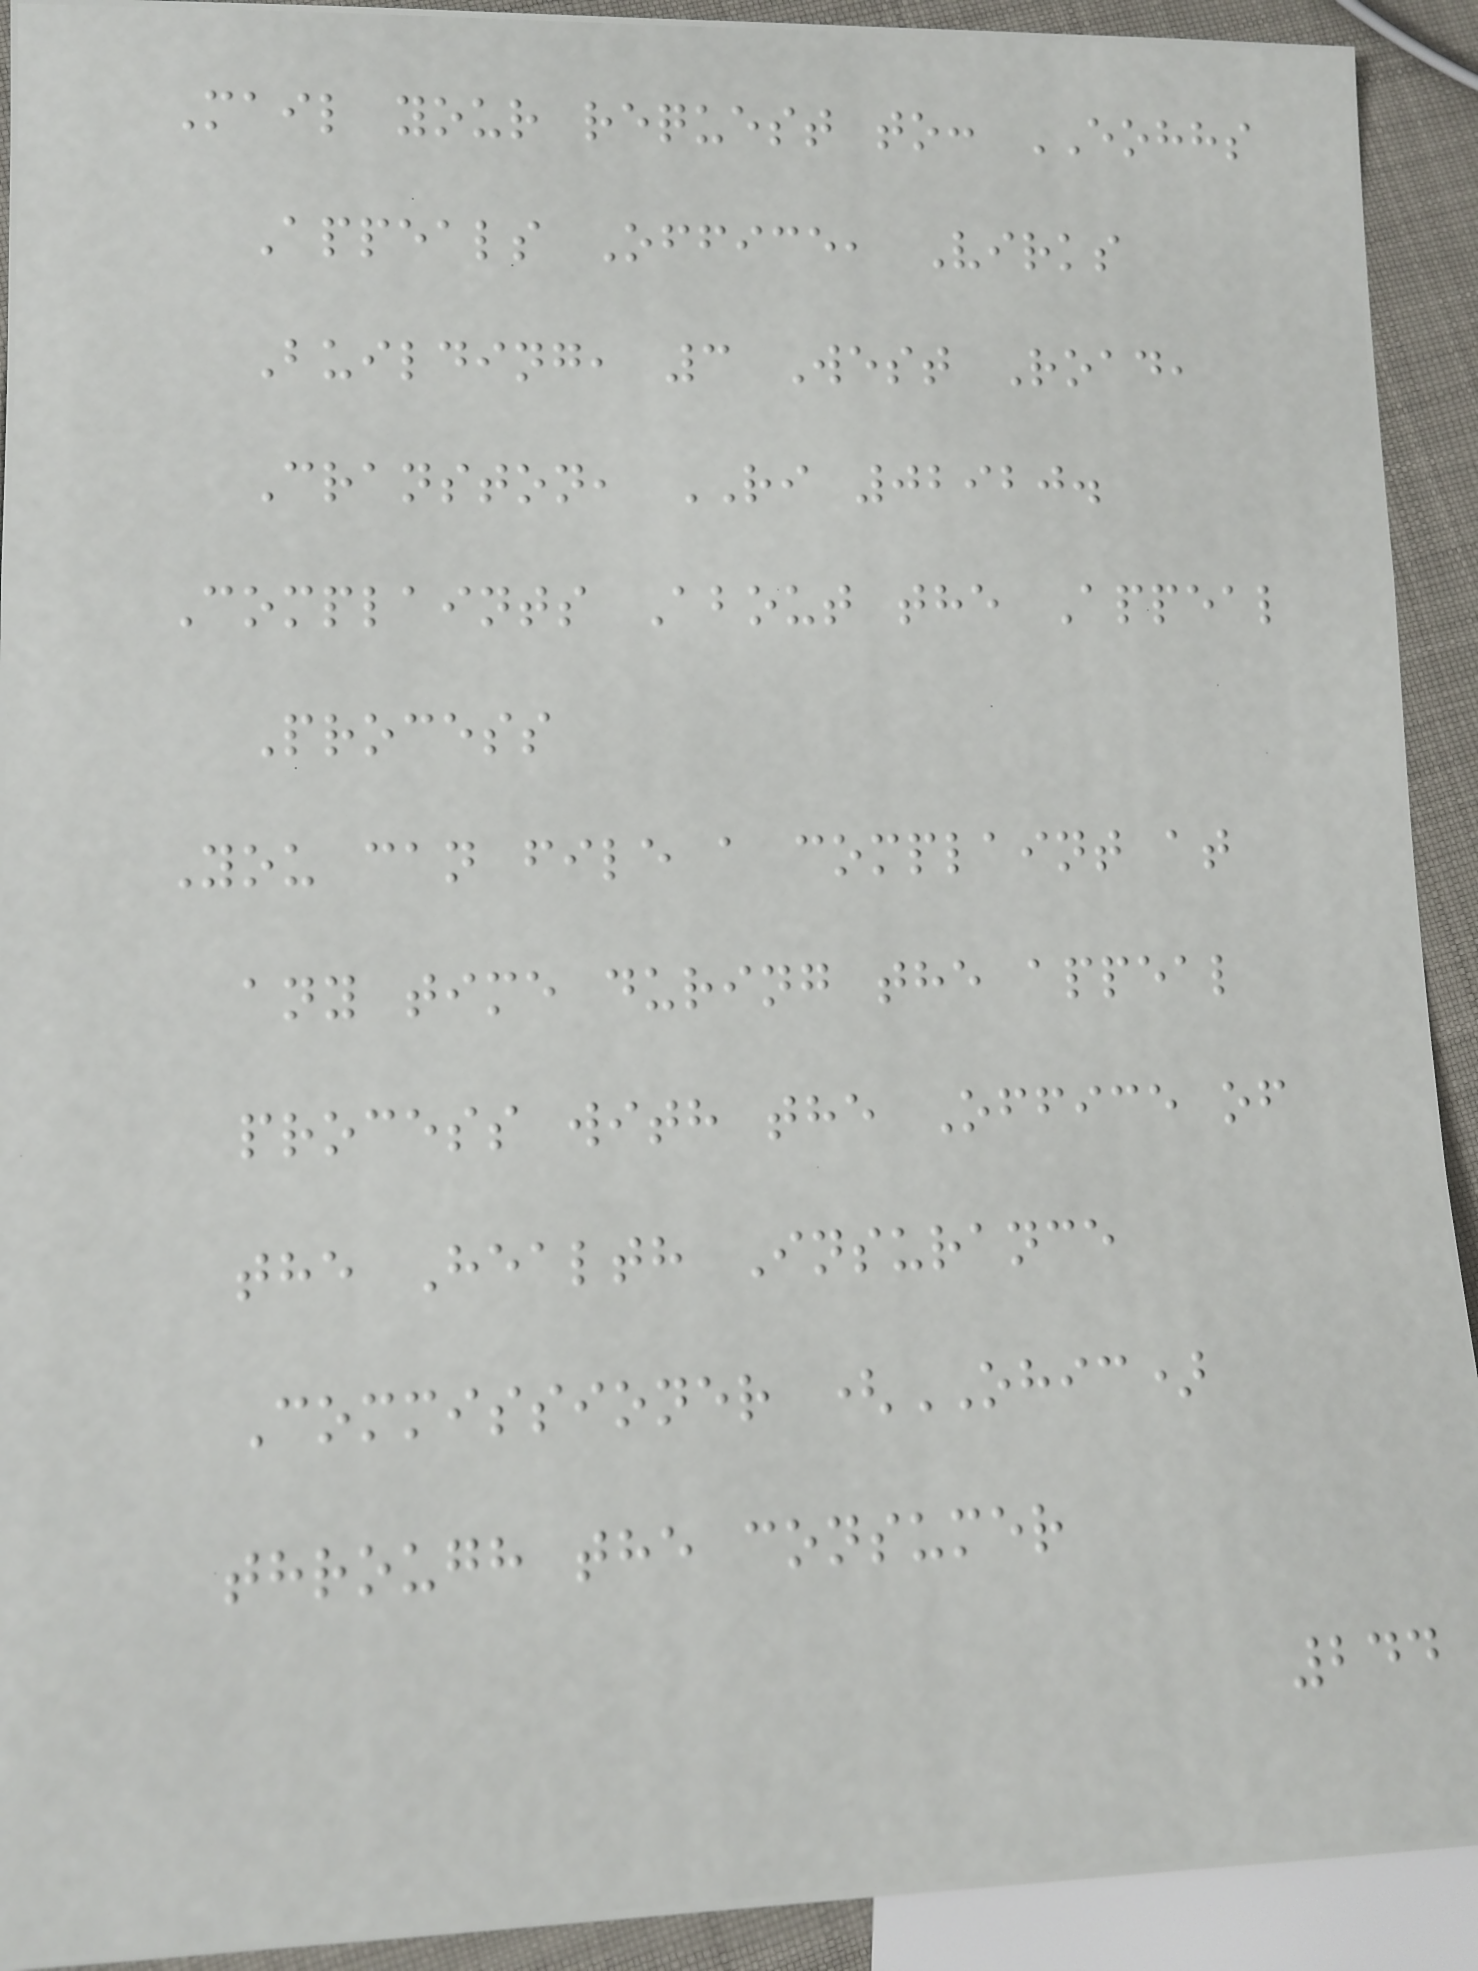Mail your request to: EOHHS
Appeals Office, Virks
Building, 3 West Road,
Cranston, RI 02920.
Complaints About the Appeal
Process
You can file a complaint at
any time during the appeal
process with the Office of
the Health Insurance
Commissioner (OHIC)
through the consumer
244
